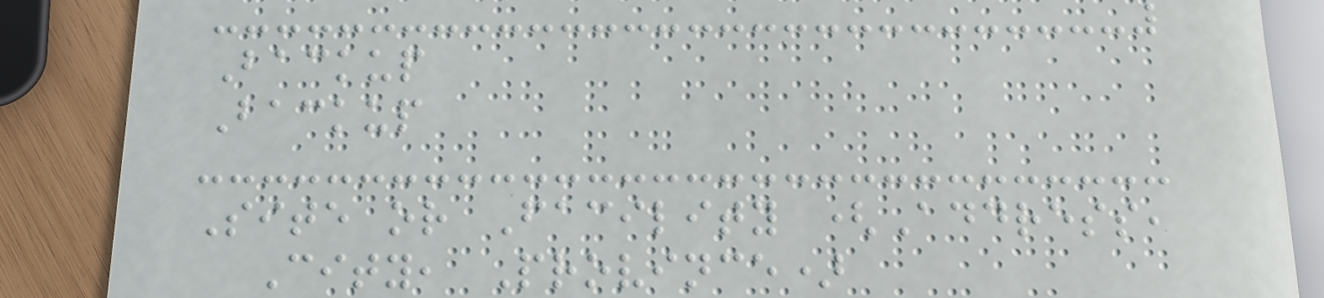Backup
Backup
Site or Facility (Address,
City, Province)
